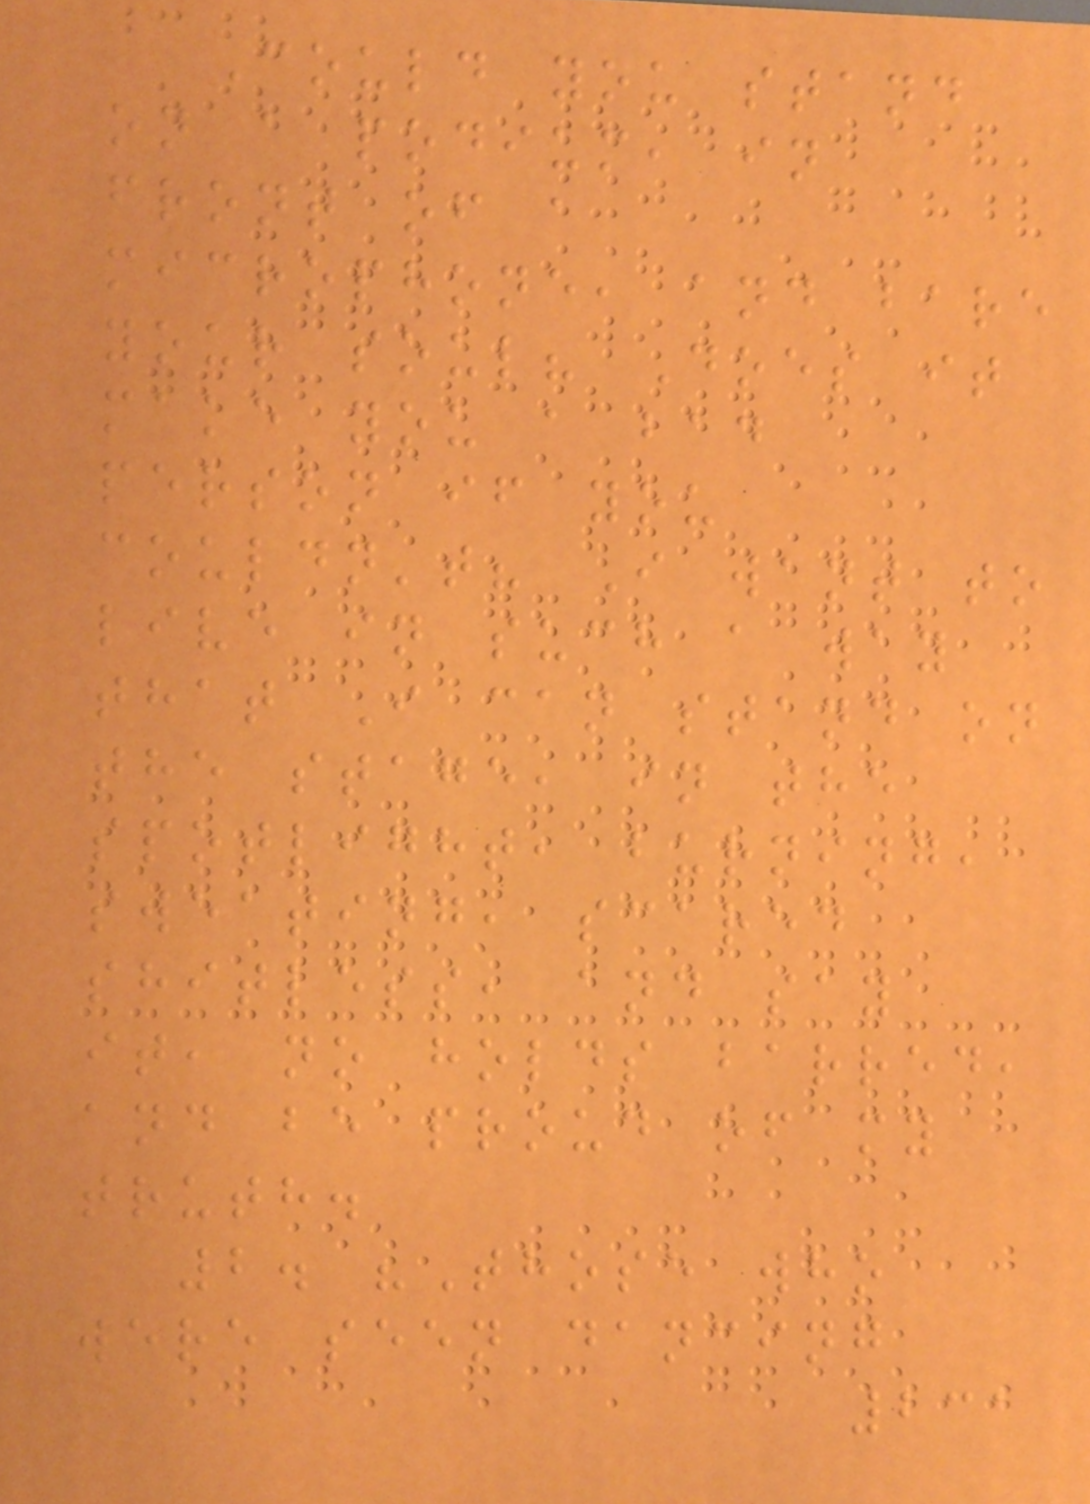Could you stand
on a podium, in
front of a
microphone, and bare
your soul? Does it
make you a bad
person if you
couldn't? I want to
live in such a way
that I can stand on
the stage, in the
spotlight, burning,
sweating, scared
shitless, and say
it, no holds barred,
and be proud of my
truth.
2. "Those who
were seen dancing
231
